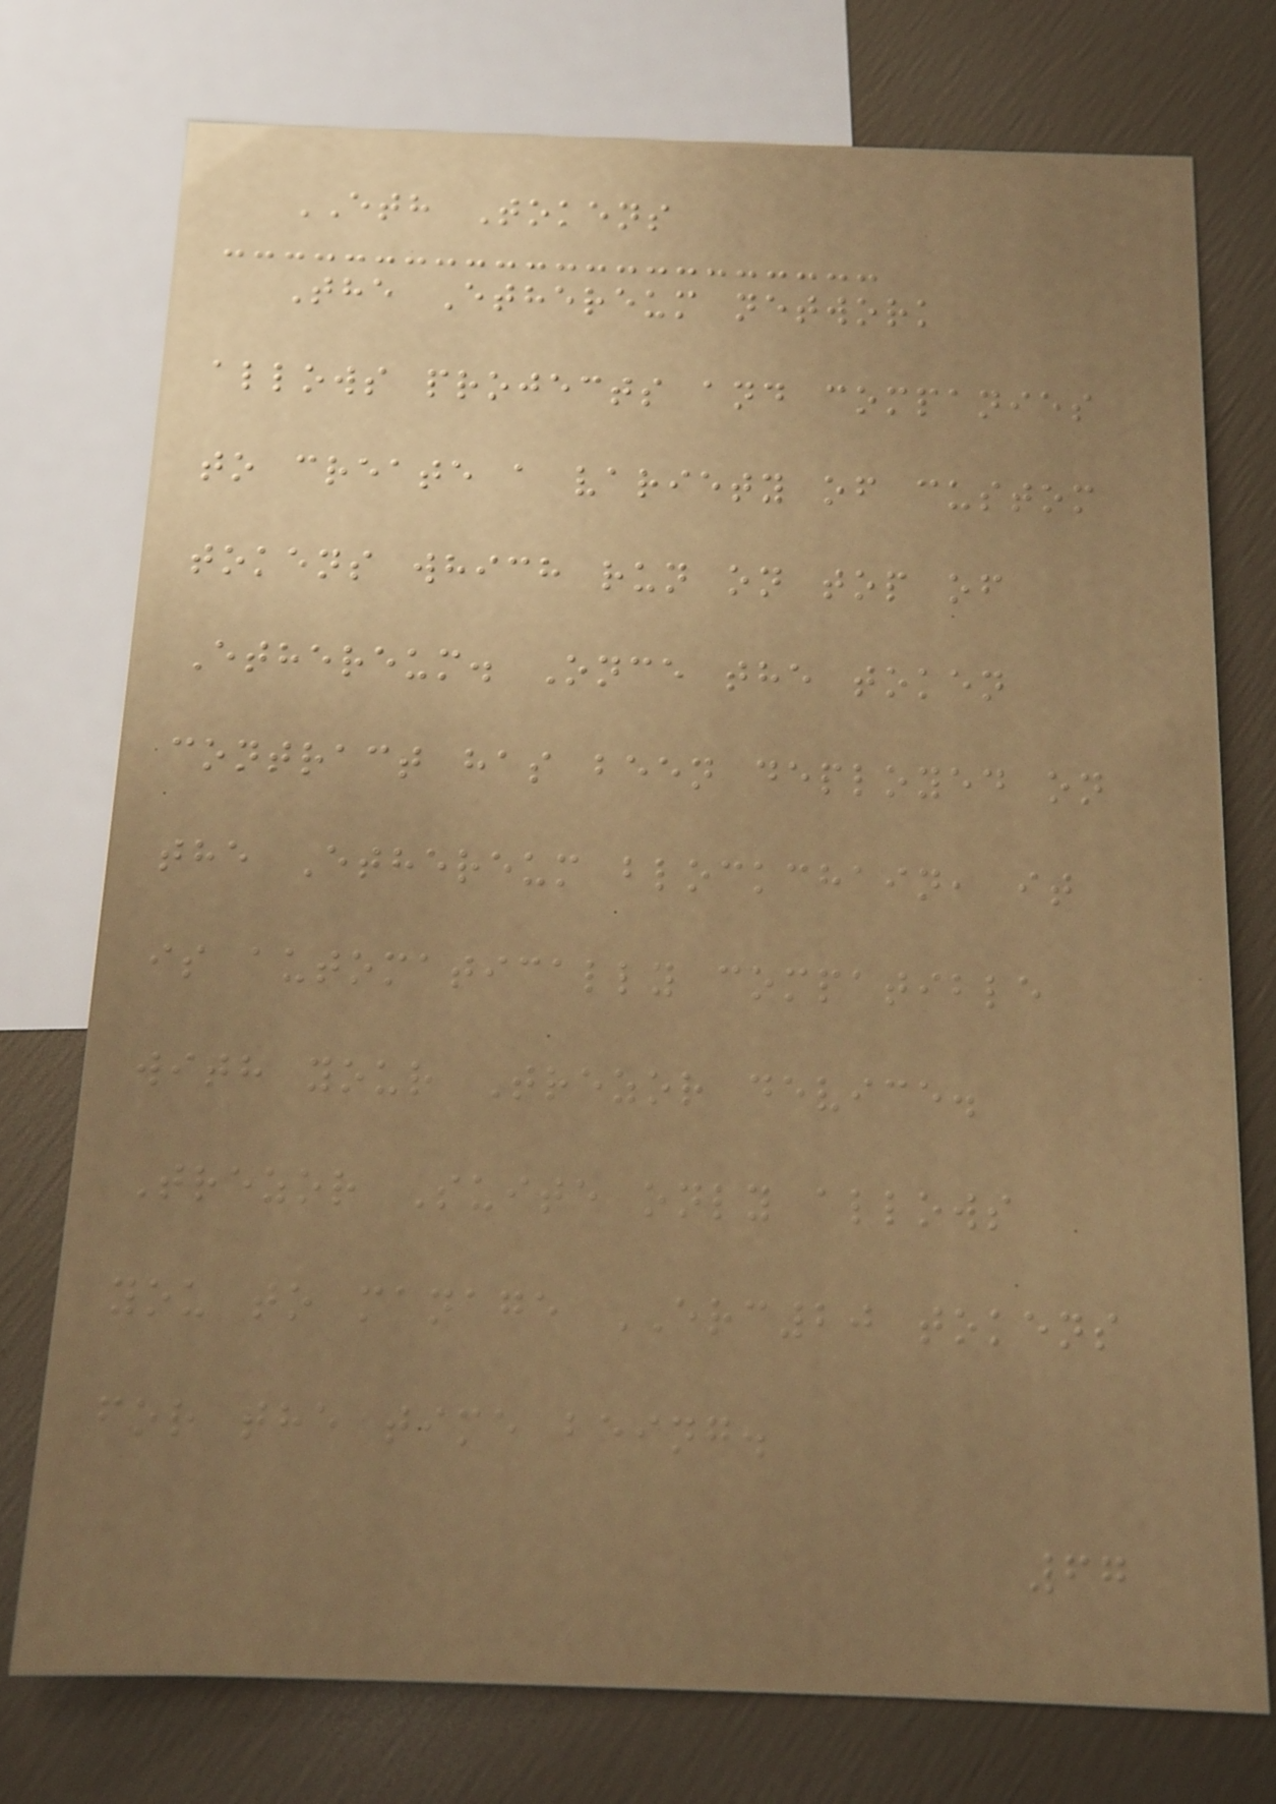ETH Tokens
The Ethereum network
allows projects and companies
to create a variety of custom
tokens which run on top of
Ethereum. Once the token
contract has been deployed on
the Ethereum blockchain, it
is automatically compatible
with your Trezor device.
Trezor Suite only allows
you to manage ERC20 tokens
for the time being.
67
